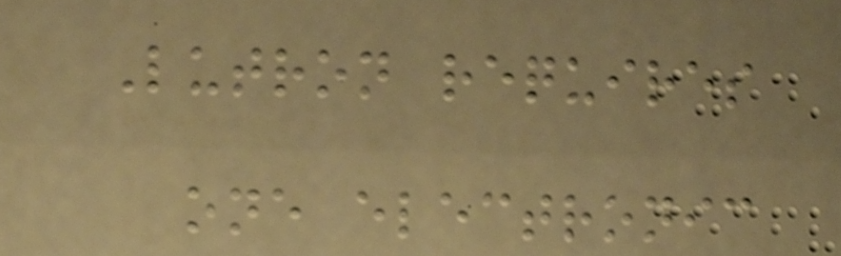Lutron requires
one electronic
